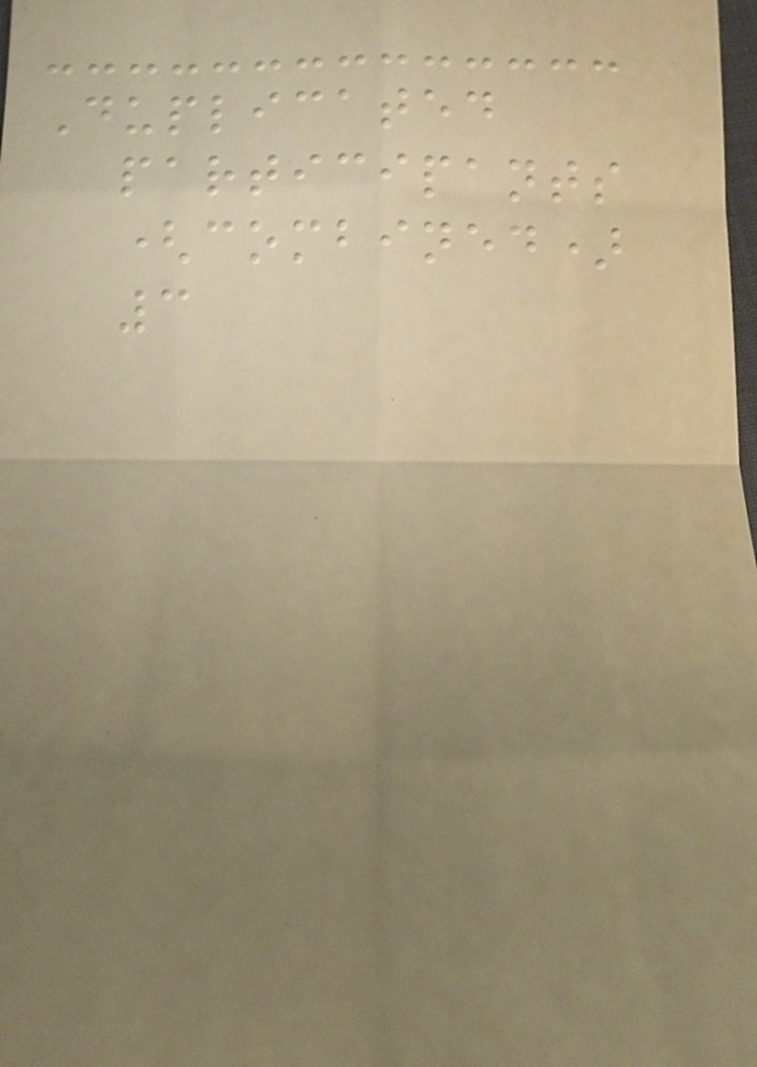Duplicated
participants
(combined)
3
